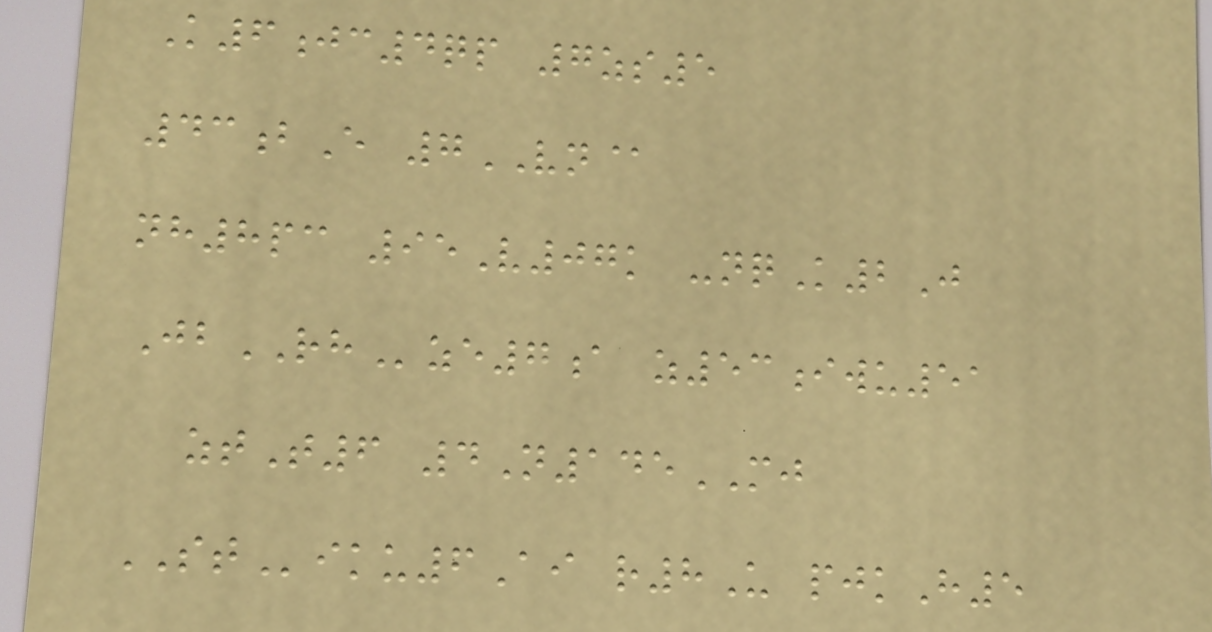K6jc4qp 7zs5
43bE 7VN@
nh8pc 95V07k -nqK2J
JbRHze7a z53iwu51
ztT6 4N145MJ
STiku6Ai r8U pjkH5
